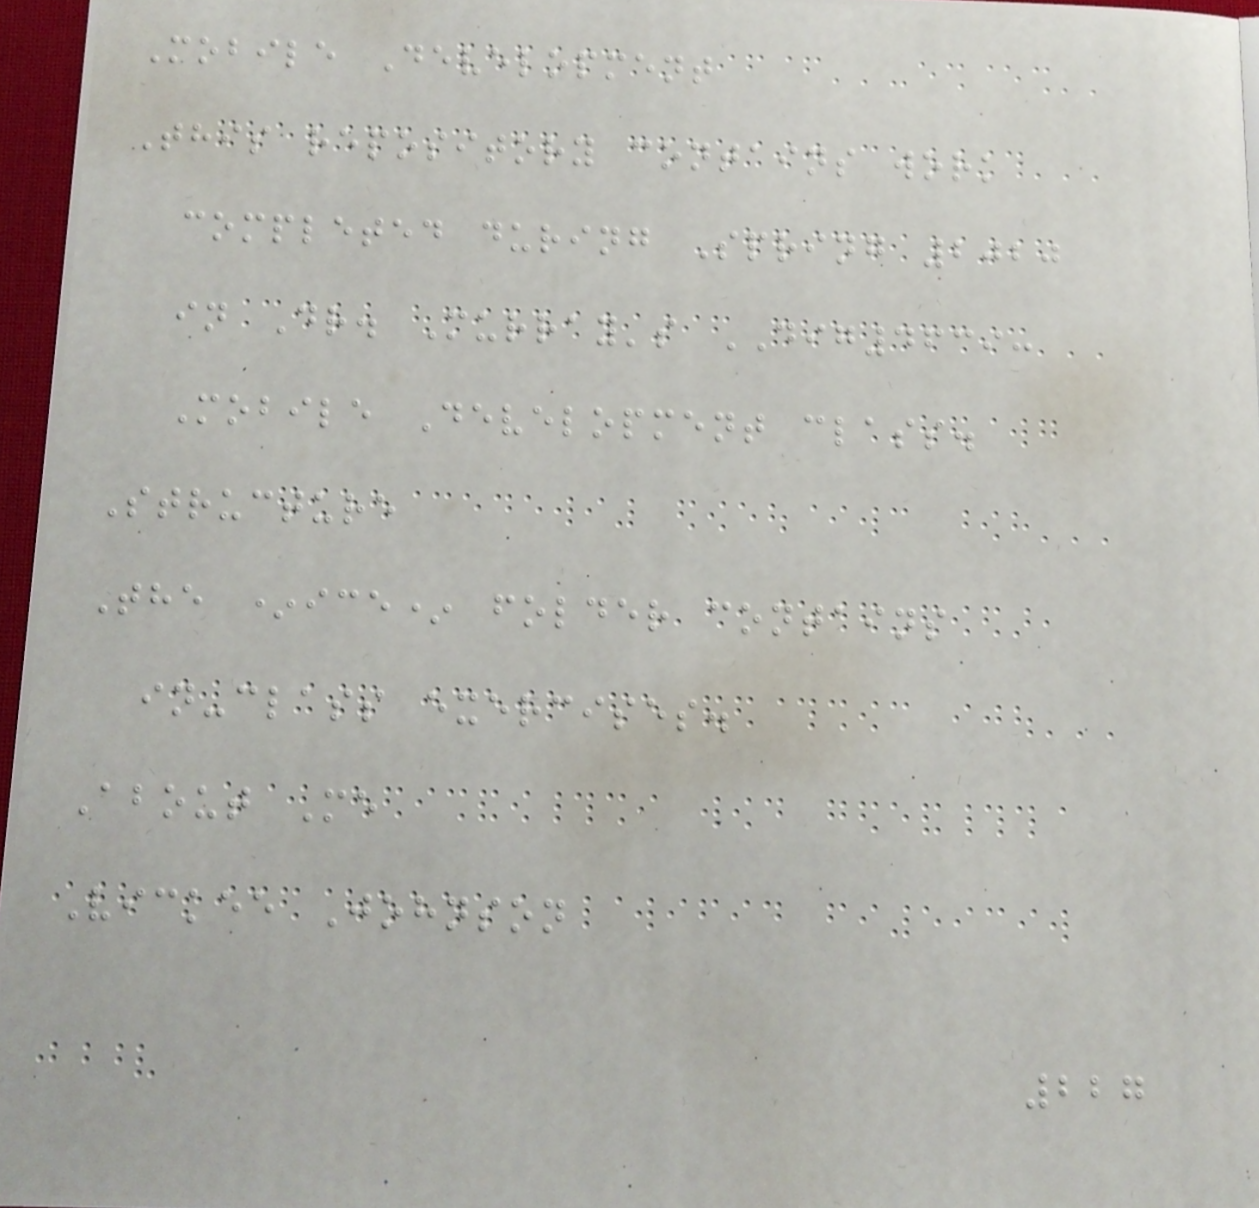Mobile Development
This repository contains work
completed during Spring 2020
in Dr. Murray's DIG4639:
Mobile Development class.
Structure
The *ice* folder contains
in-class exercises.
About Me
Vickee Johnson
227
